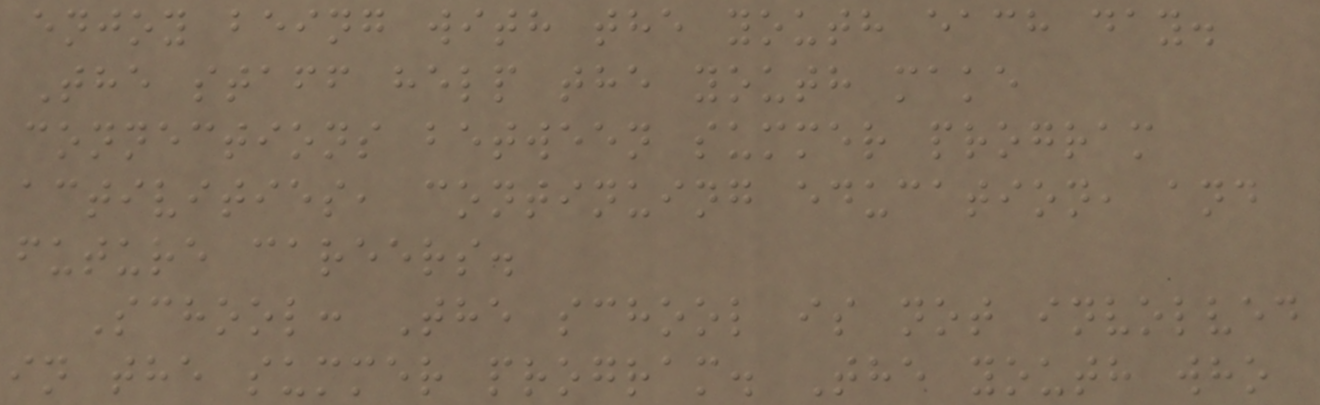enjoy being with the youth each day.
The staff help the youth make
connections between summer program
activities, continuing education, and
future careers.
School: The school is not involved
in the summer program. The youth who
